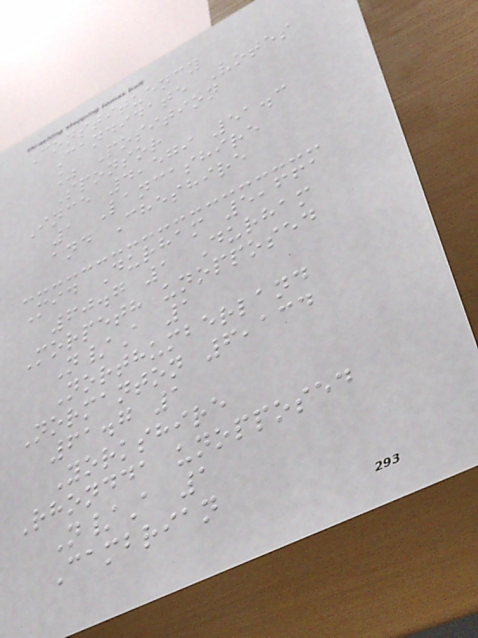Constituency
Candidate Votes
% Position
Sponsor
Ince 4,579 51.3
1 Lancashire
and Cheshire
Mid Durham 5,661
60.7 1 Durham
Morpeth unopposed
N/A 1
Northumberland
Normanton 6,134
61.7 1
Yorkshire
Rhondda unopposed
N/A 1
Cambrian
